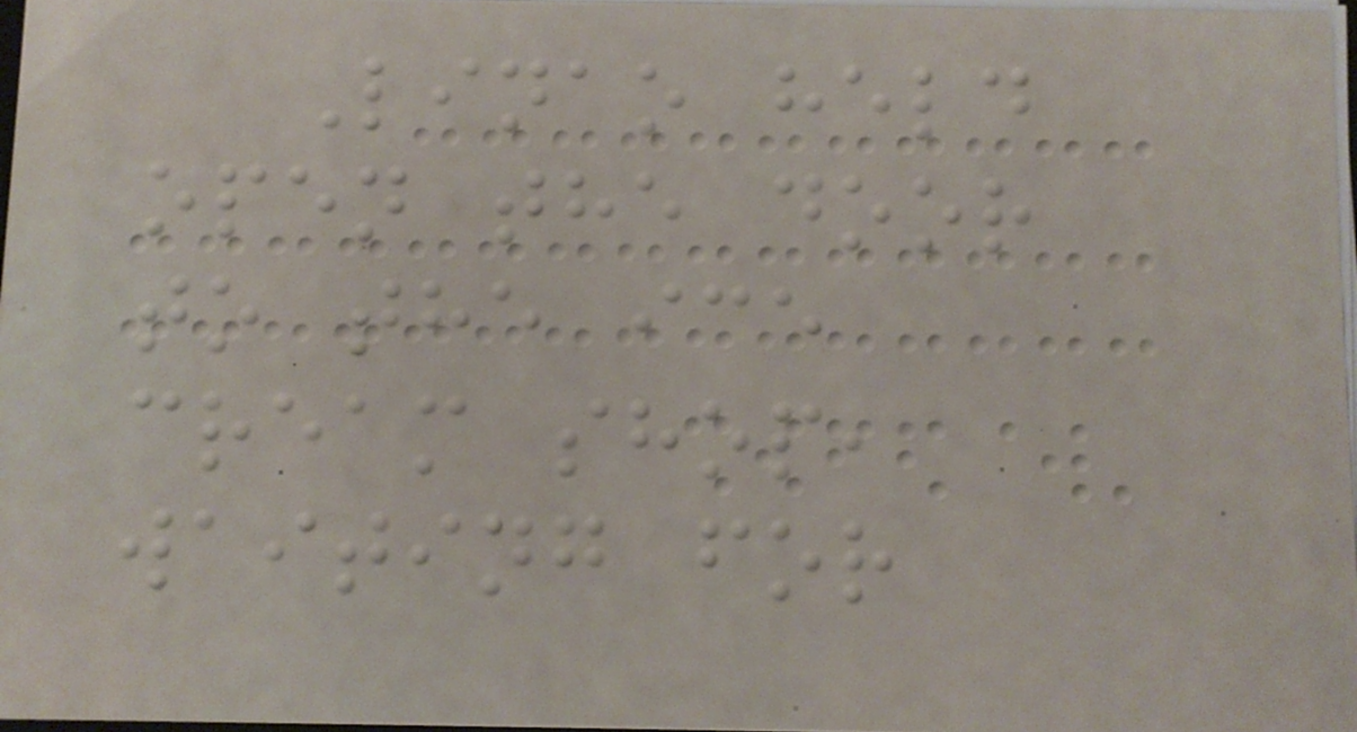Linao held
open the door
to the ice
cream shop,
waiting for
